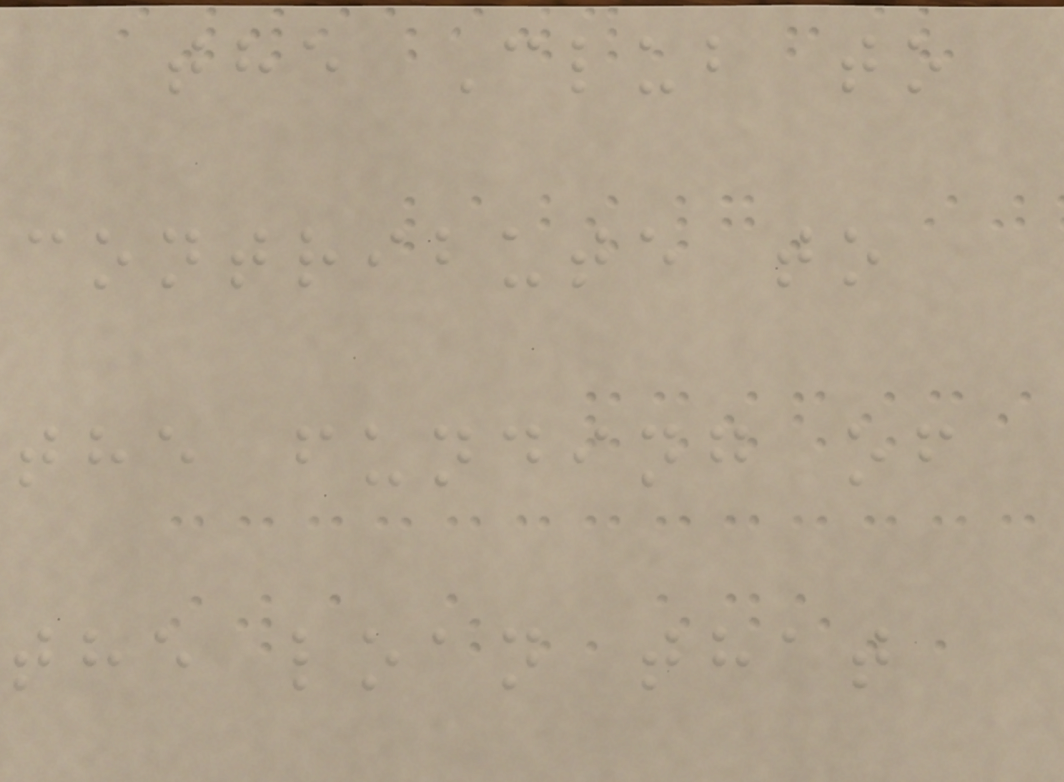the Club to
contribute to
the funding of
the loan that
